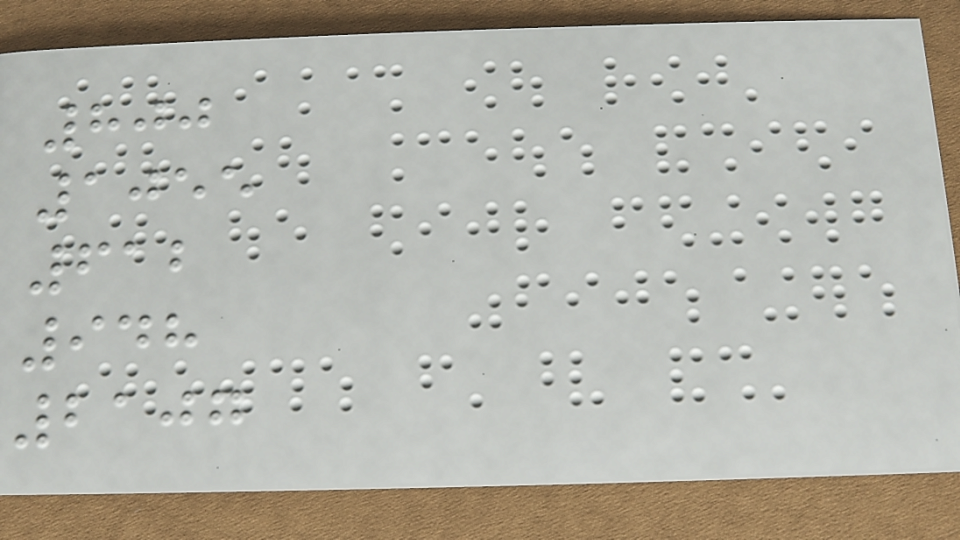800
1055
612
948
2107
